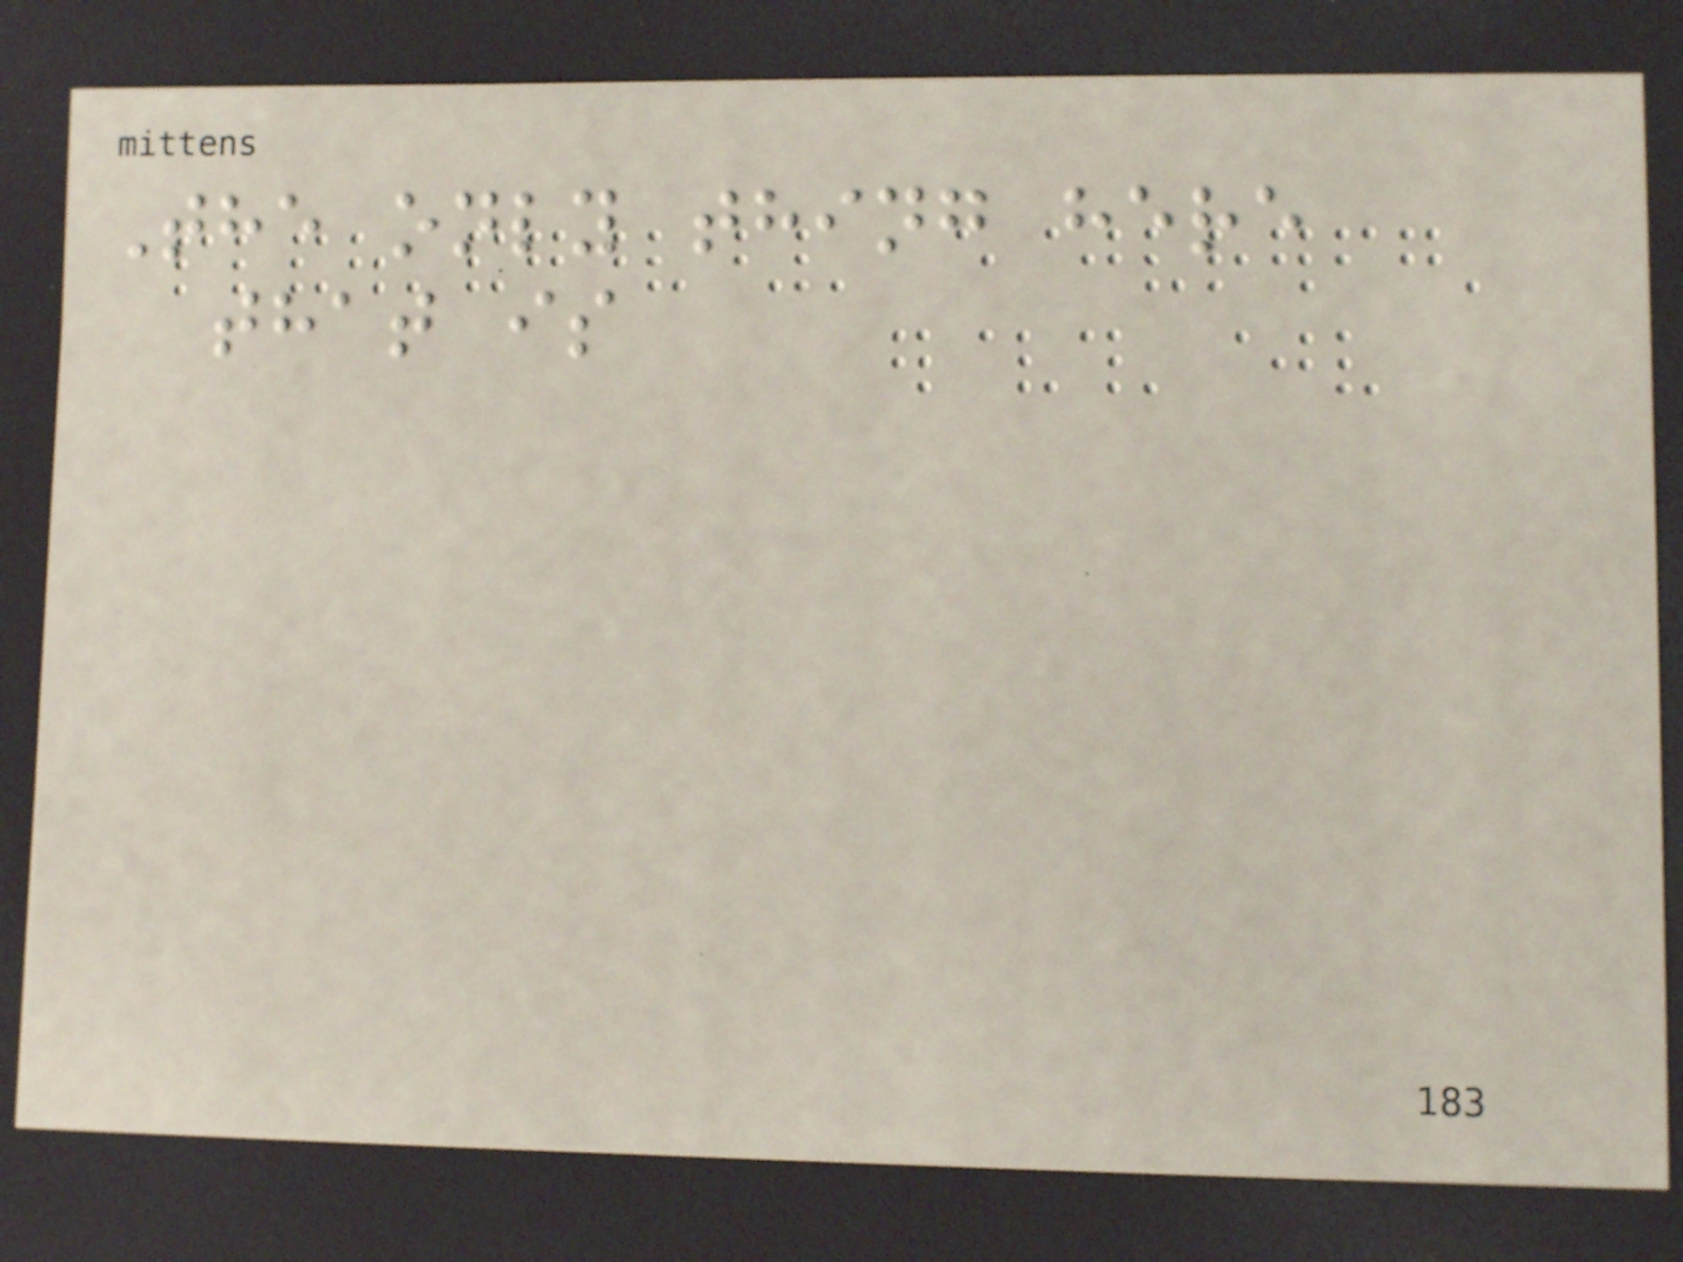The only thing here
that is
